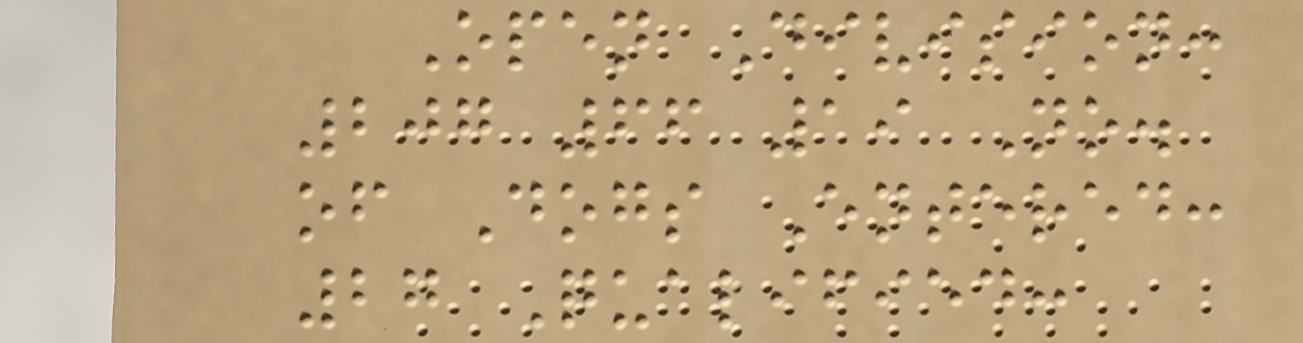Open Division:
207 66 19 No.
of Dogs Entered:
27 Qualified:
